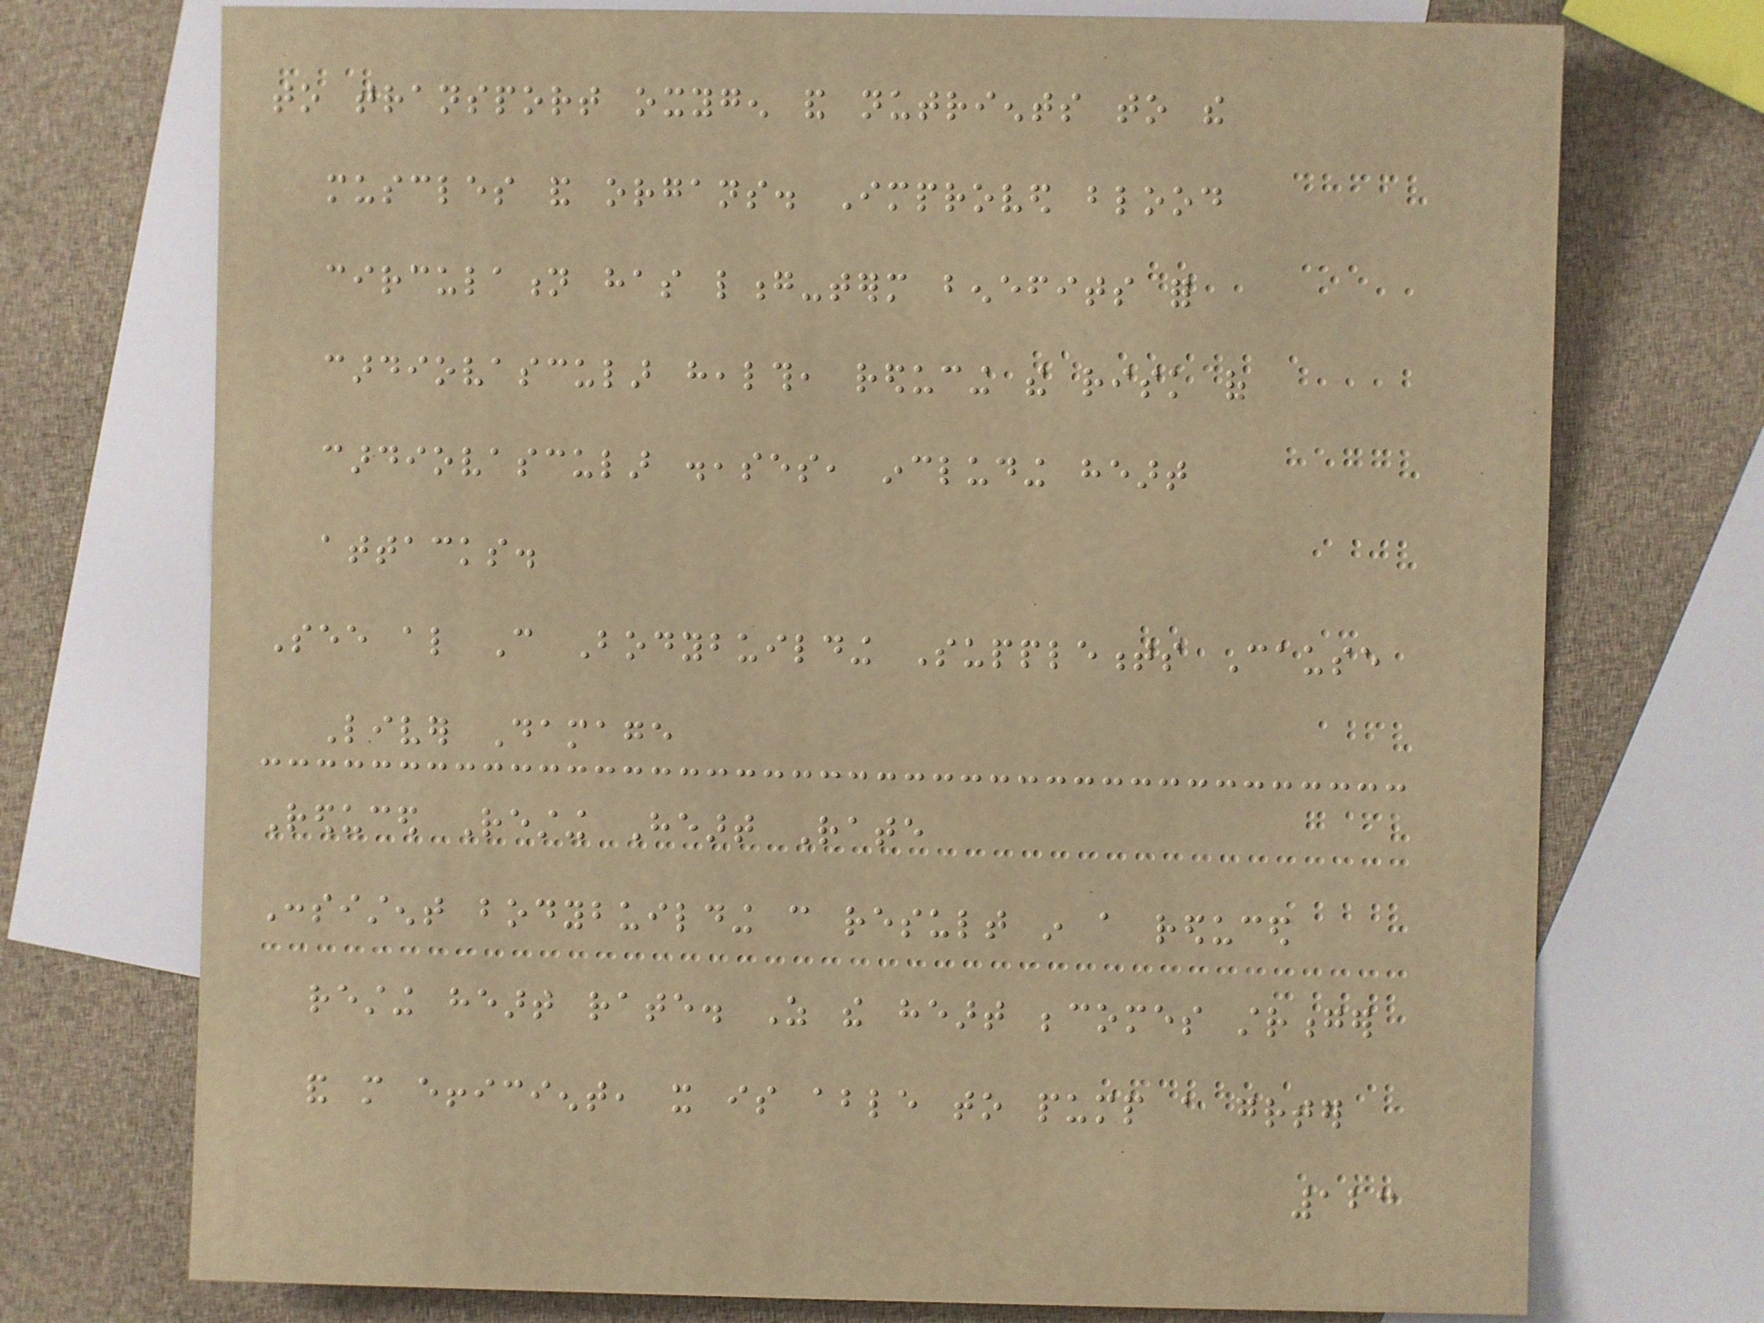to transport oxygen and nutrients to the
muscles and organs. Improved blood
circulation has long-term benefits for
cardiovascular health, reducing the risk of
cardiovascular diseases, including heart
attacks.
See also Can Bodybuilding Supplements Cause
Liver Damage
Reduced Resting Heart Rate
Consistent bodybuilding can result in a reduced
resting heart rate. As the heart becomes stronger
and more efficient, it is able to pump a greater
123
